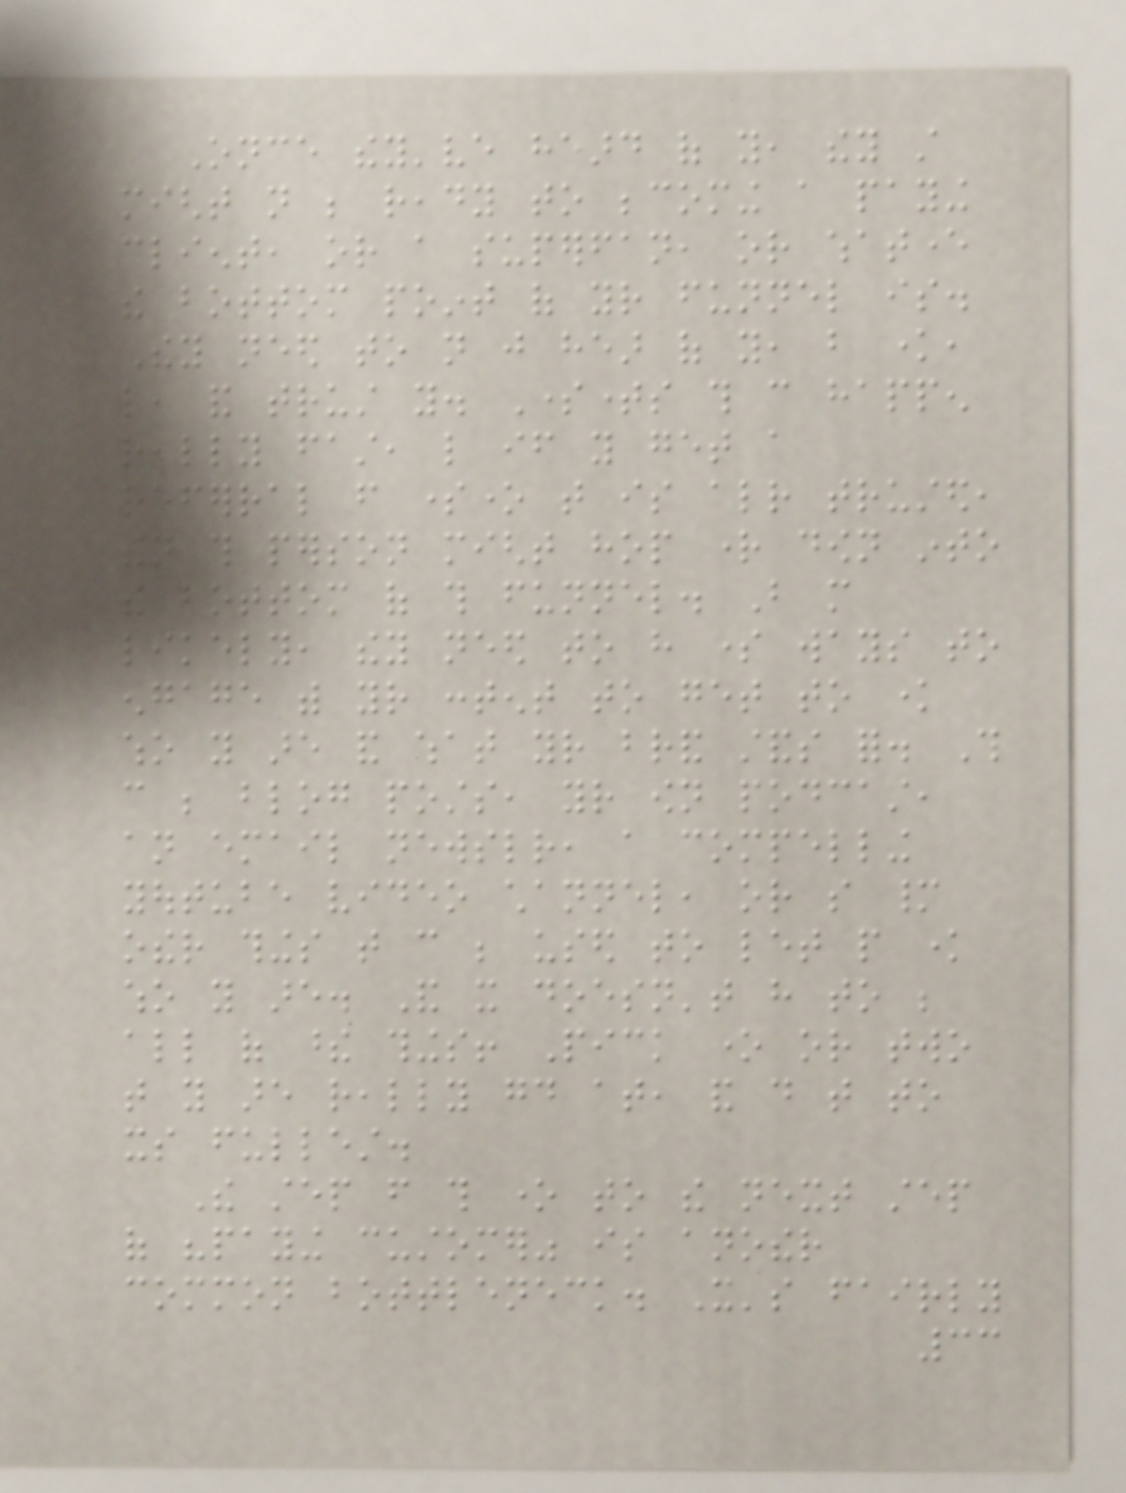Once they've heard of you, they still
might not be ready to becoming a paying
client, or a superfan, or whatever
the bottom point of your funnel is.
They need to not just hear of you, but know,
like, and trust you. Sometimes this can happen
really fast, like if you get a
referral from someone that is already trusted,
then this person might hop right down into
the bottom of this funnel. But more
likely, they need to have some ways to
engage with your content to get to know
who you are and what your brand stands for. This
can be blog posts, your own podcast,
an email newsletter, a compelling
youtube video channel, or so many
other things that can be used to let people know
who you are. And it doesn't have to be
all of these things! Pick one or two
that you are really good at, and do that to
its fullest.
The step from this one to the next step
of "paying customer" is another
common bottleneck. It's fairly
33
